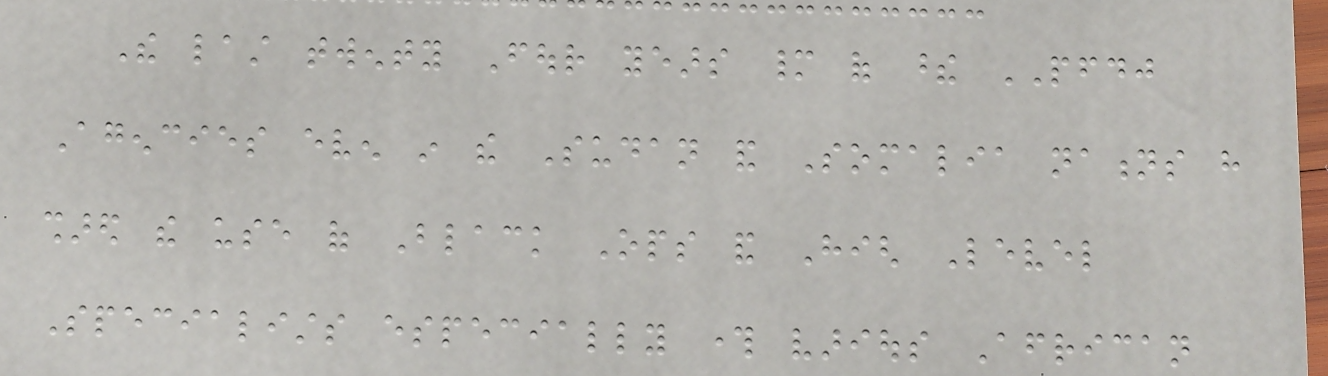The last twenty Four years many of these PFDJ
Agencies even in the Sudan and Somalia nations have
shared the use of Black Ops and High Level
Specialists especially through various African
